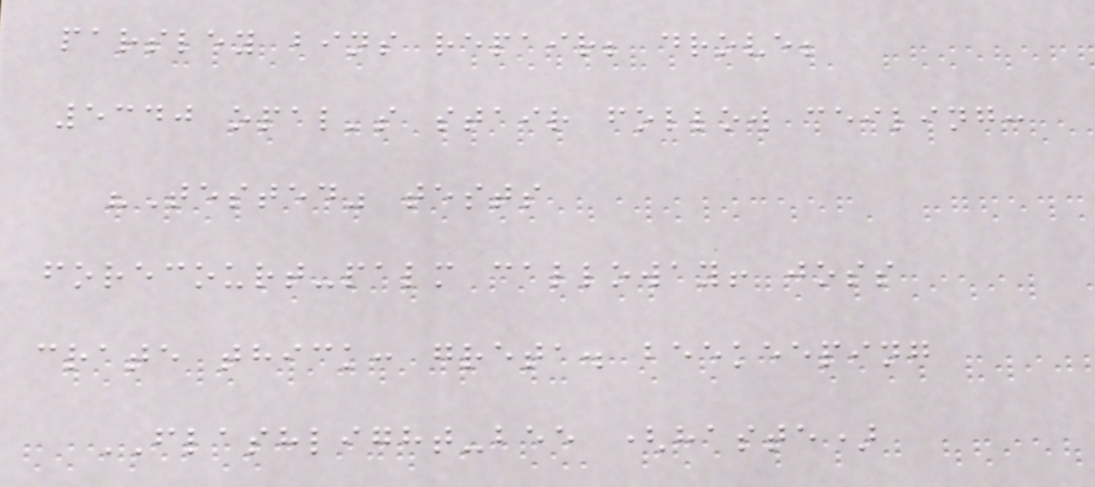parsley bins repair; drove;
5340 opal's stair follow ceiling:
"Tested" tests
forecourt-palm calloway! joss
crate thick: greta. beekeeping
FLASHLIGHT-bee (haste)
